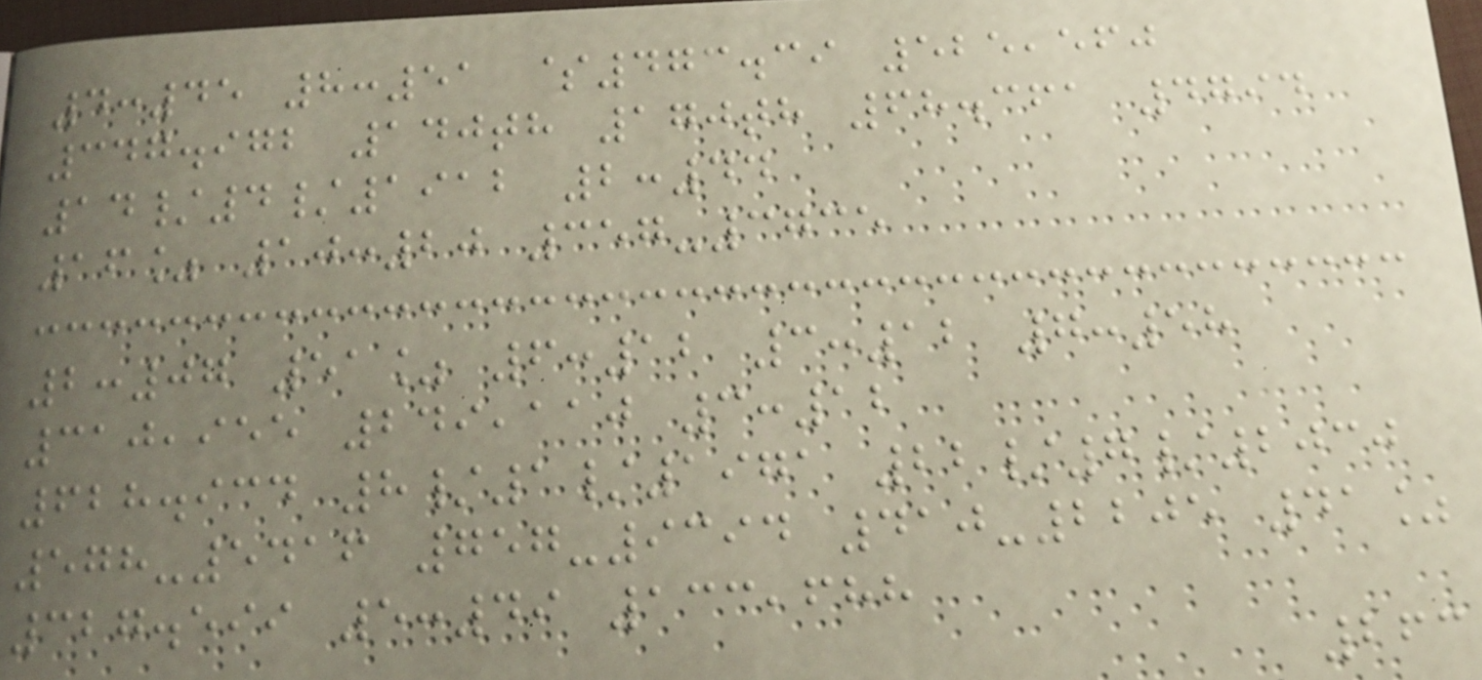4:45 8:51 $473.39 525,560
347.972 140th 170th 68.361 4794
14/4/1912 2:44
16% 10:20 357-3735
2:07 51% 6:12 3:12 7:58
310,955 249,110 3:12
628.934 8/1/1971 22/7/2030
578-5416 757-9394 410-2205 41%
327.599 5:49 133,688
263
